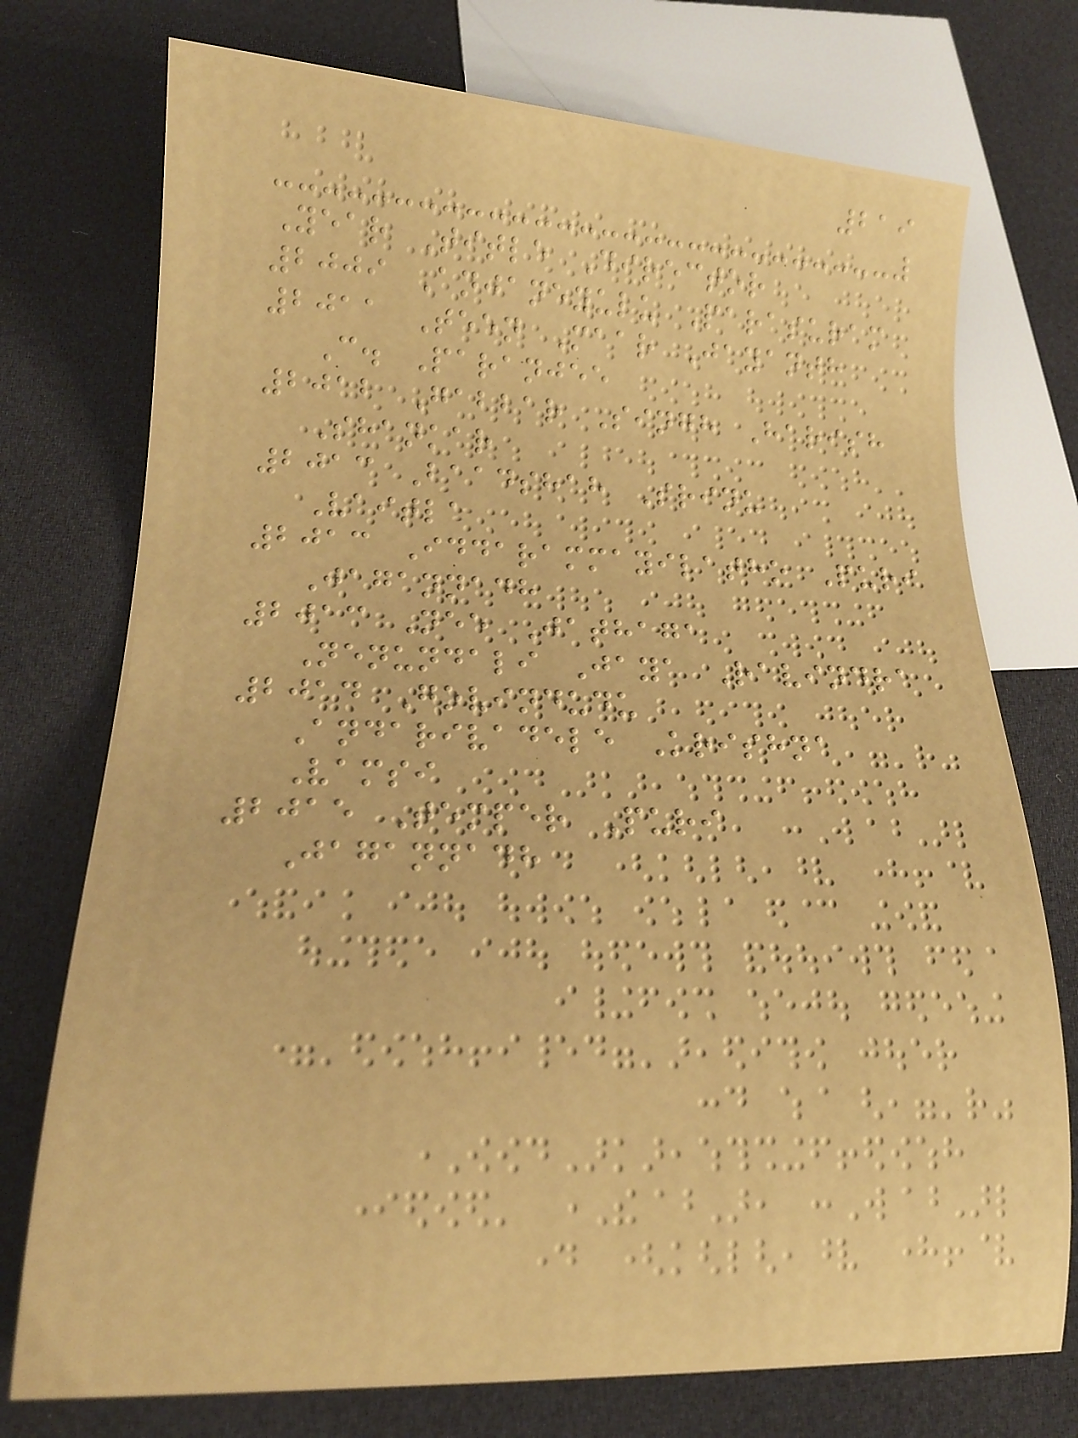219
Year Title Director
2009 Anjaneyulu Parasuram
2011 Teen Maar Jayanth
C. Paranjee
2012 Gabbar Singh Harish
Shankar
2013 Baadshah Srinu
Vaitla
2013 Iddarammayilatho Puri
Jagannadh
2013 Nee Jathaga
Nenundali Jaya Ravindra
2014 Govindudu
Andarivadele Krishna
Vamsi
2015 Temper Puri
Jagannadh
